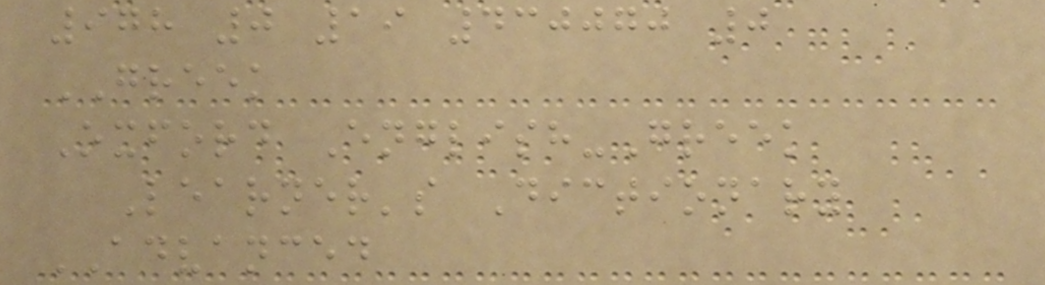978 0 19 430070 0
GREEK
Oxford English-Greek
Learner's Dictionary
ADVANCED
